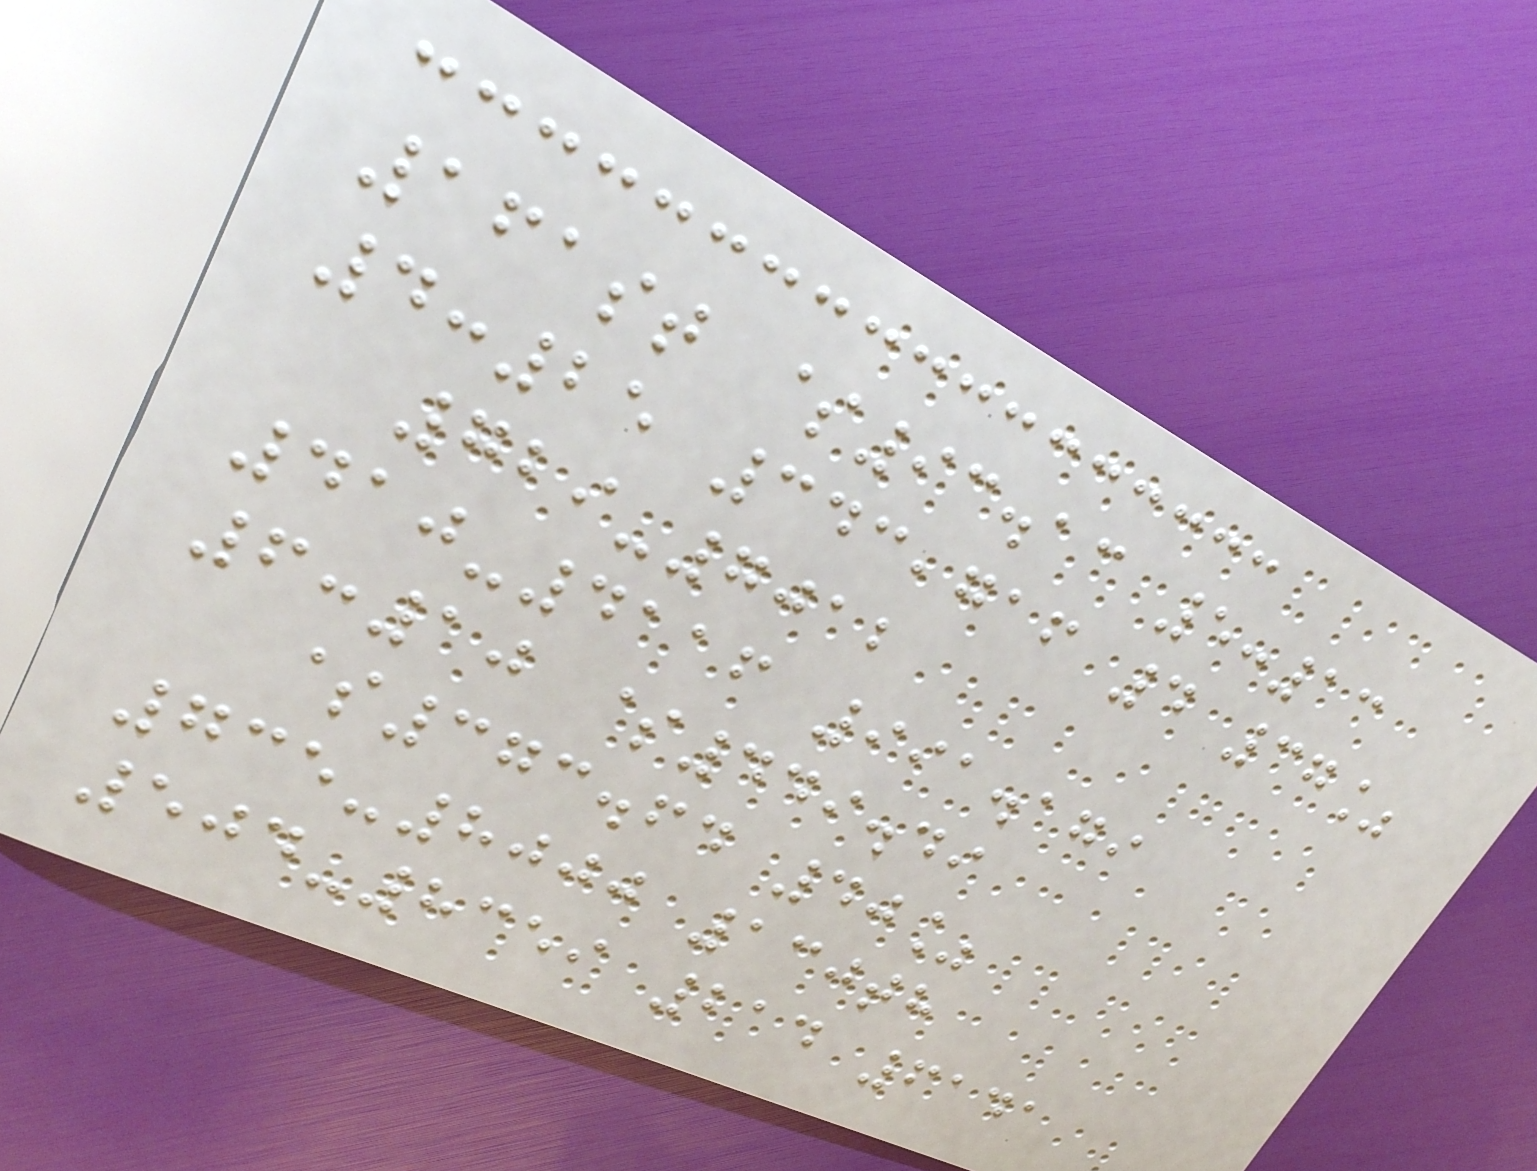161st $93.13 5:13
4:25 343,716 4 37%
729-7012
410-4116 991.179
6:10 $449.49
$373.64 40%
735-8000 130th
504-8359 214 6141
